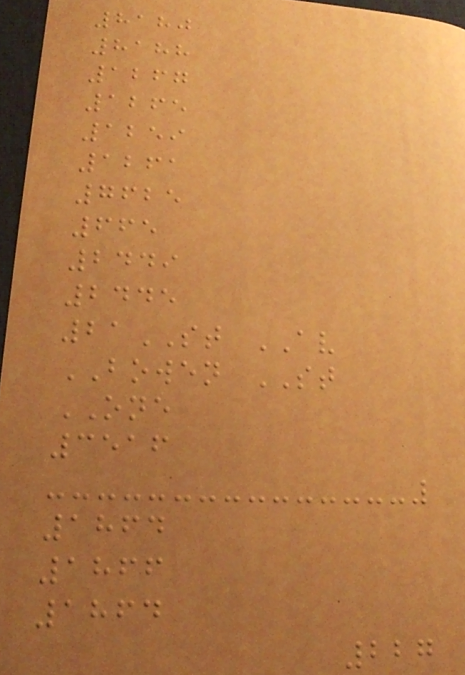8180
8188
1267
1265
1259
1261
7625
665
2449
2445
21ST AV
BOWEN ST
ONE
3516
1864
1866
1864
227
